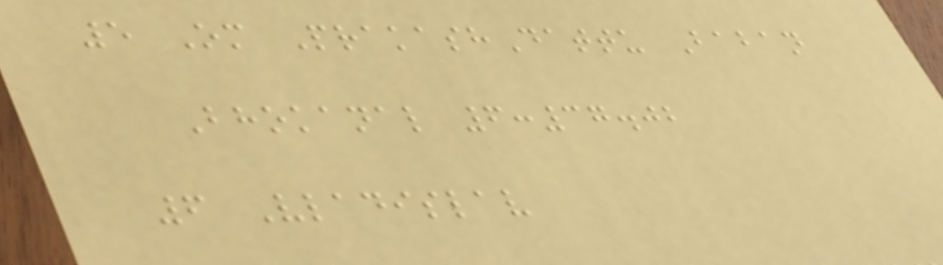5 Om PrakashDattu Baban
Bhokanal 6:37.02
6 Vladislav
